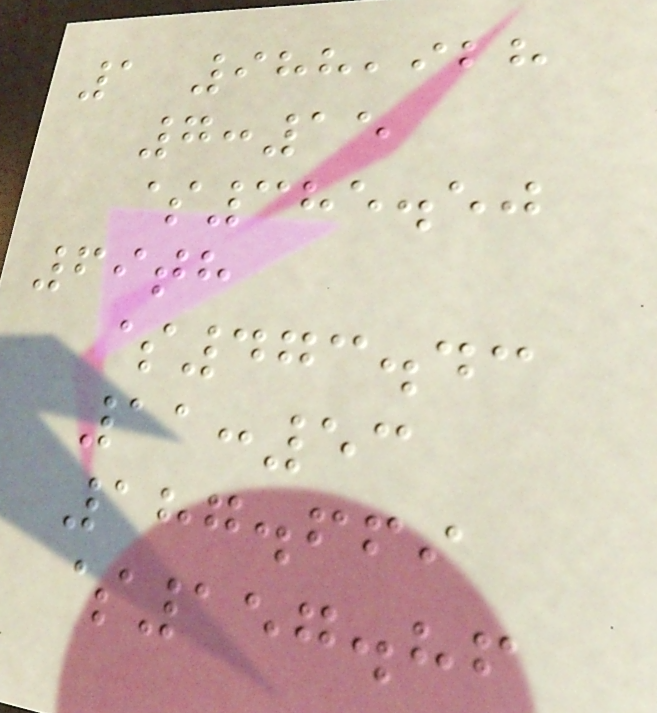1 988,928
7:15
$385.50
69th
$473.43
11:53
187.669
$157.86
